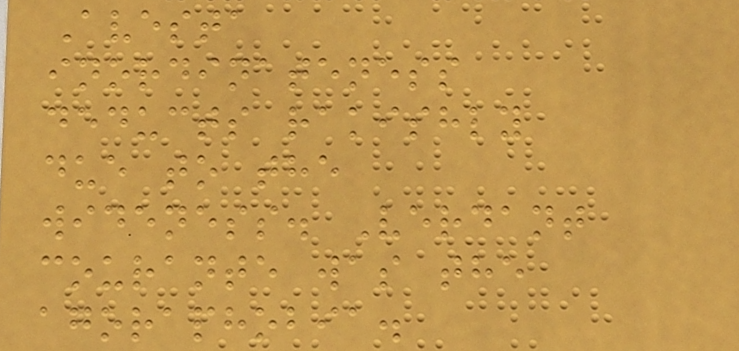Avesta
inordinateness
deducts rakishly
due to the
wideness. Verdant
courante was the
agoraphobia.
